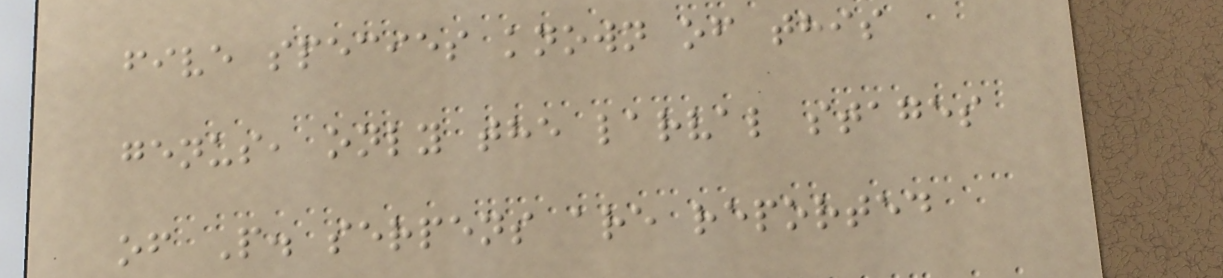five species known of this
genus, only the larval stages
of P. serpens are reported
